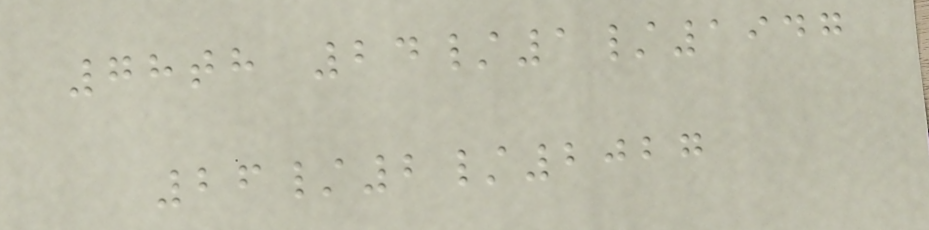78th 24/1/1947
26/2/2027
